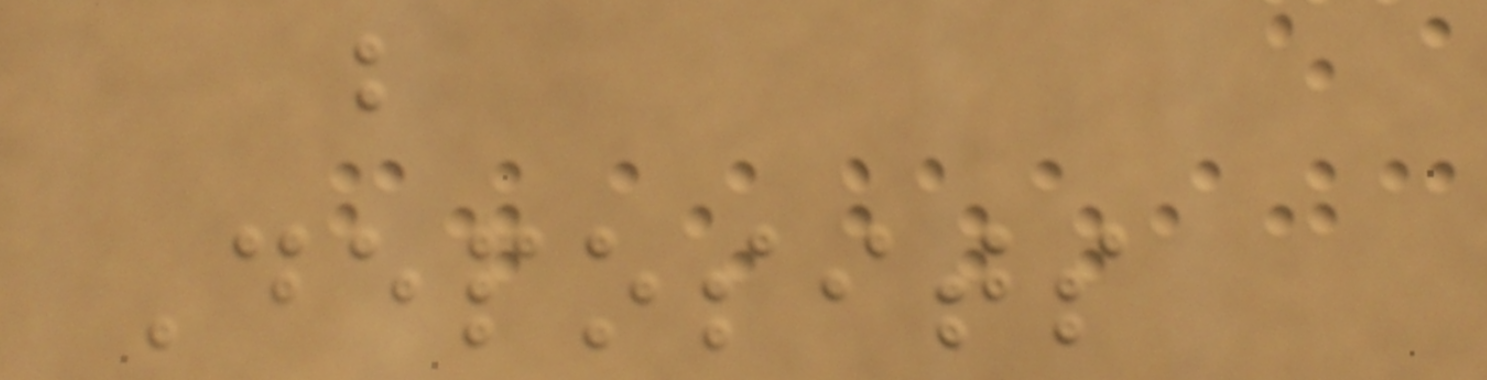b
Deposits
